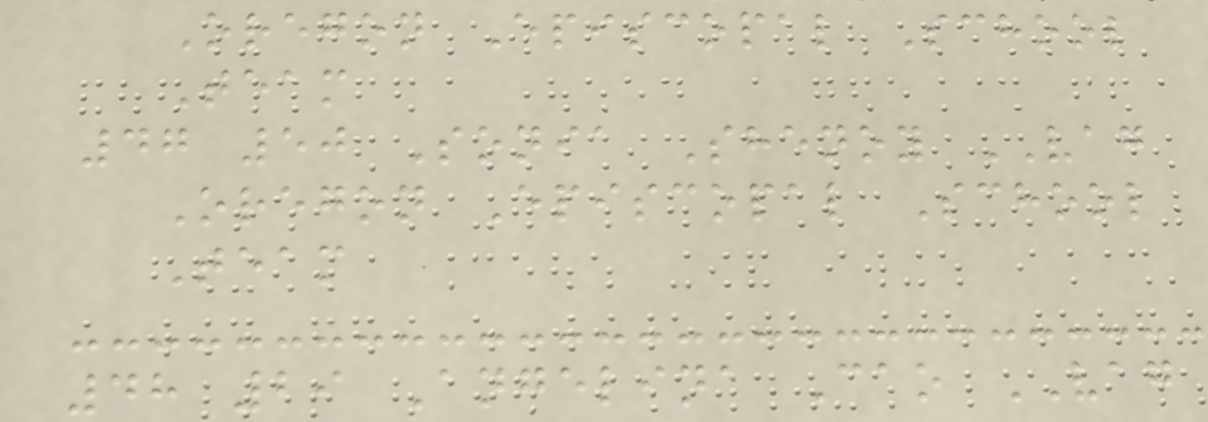Oregon Episcopal School
Team
47 50 Sonia Shenoy VAG
Oregon Episcopal School
Team
48 29 Angelina Cao VAG
